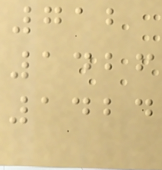712
1426
1424
